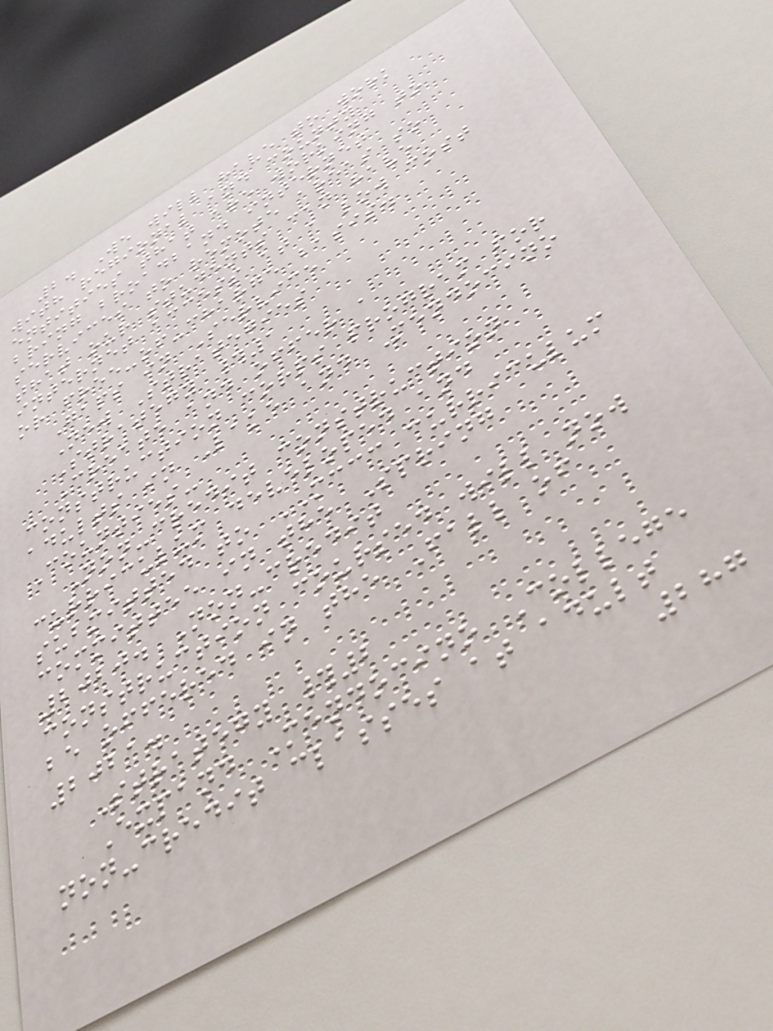2. We will have to work
with regional and county
entities that are working to
bring broadband internet
services to remote areas so
that our students can have
internet access at a low cost
or free-of-charge basis.
Gaps in Service
New Strategies
Strategy #1
Create and offer a
construction corps program for
adults in Lake and Mendocino
Counties-
Non-credit construction
curriculum developed and
submitted to MCCC curriculum
committee in the Spring
2020. Non-credit
construction coursed will now
be offered in the Fall of
2021.
Strategy #2
Expand Mendocino College
non-credit classes at adult
287
